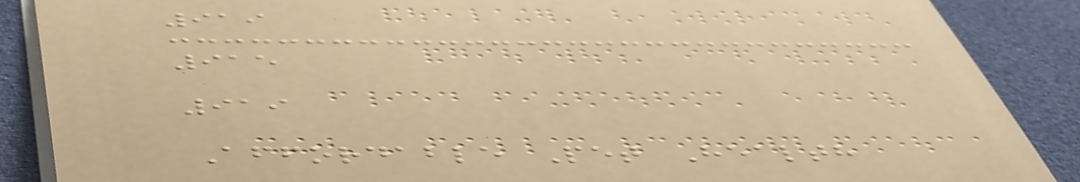919
915
919
Affordable Pet Health
